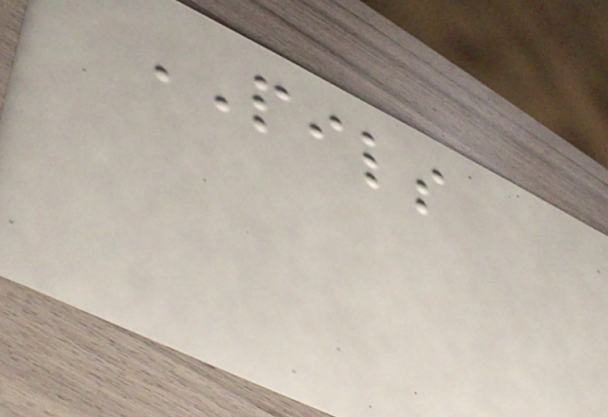PILS
